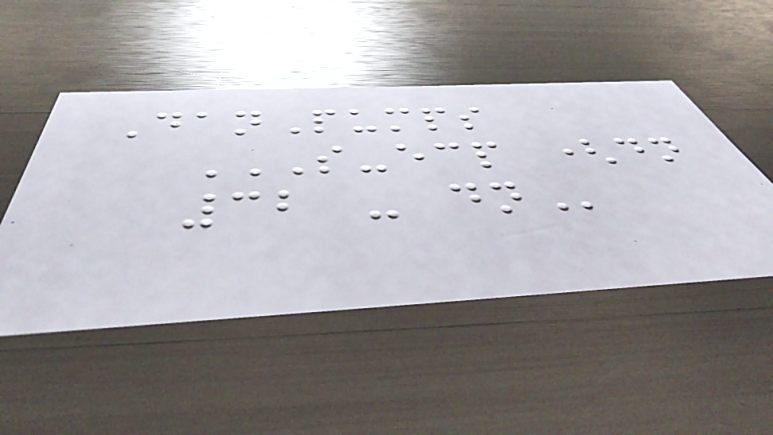DanPumps
S-ECP (DN
32 - DN
